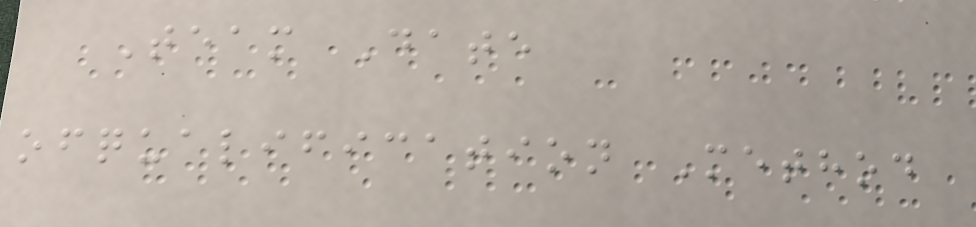Team Date
ofqualification Method
